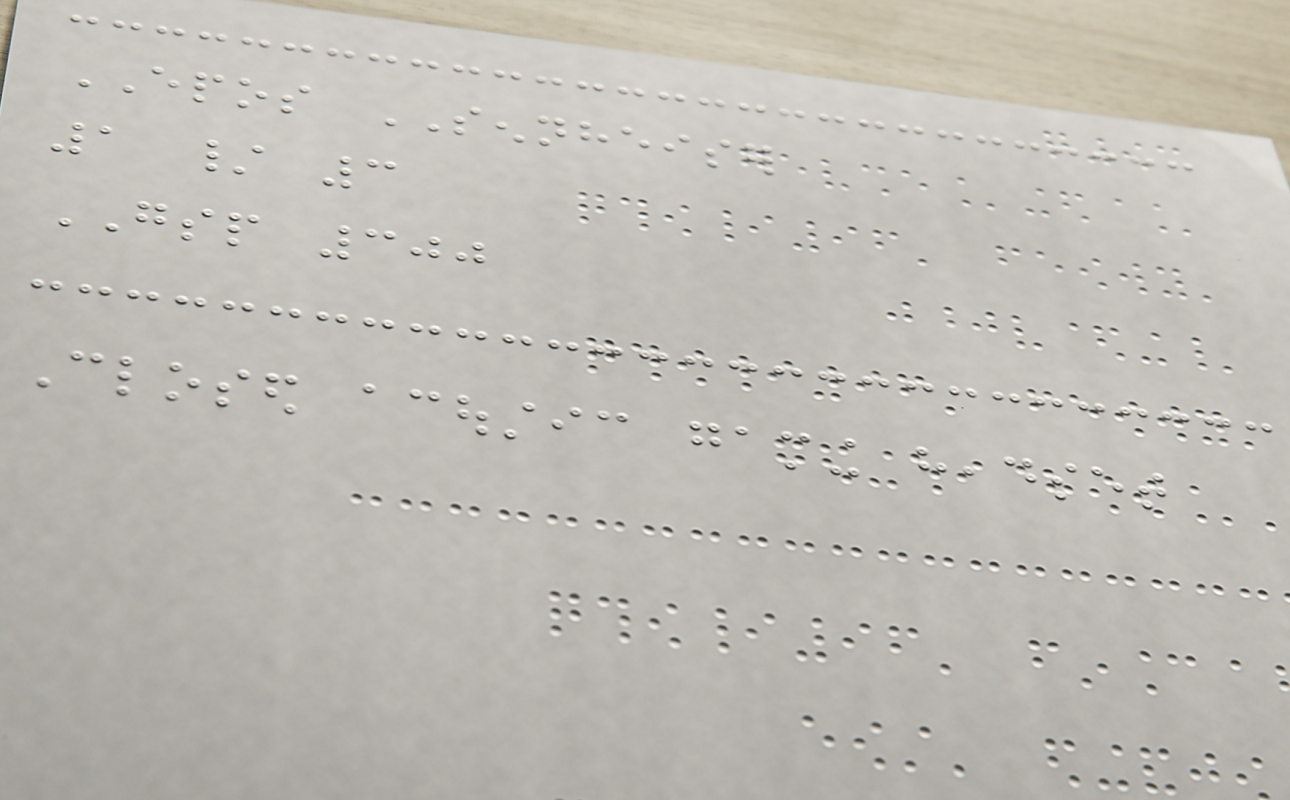EPOS SENNHEISER
1 / 3
GSP 300
Closed acoustic gaming headset
